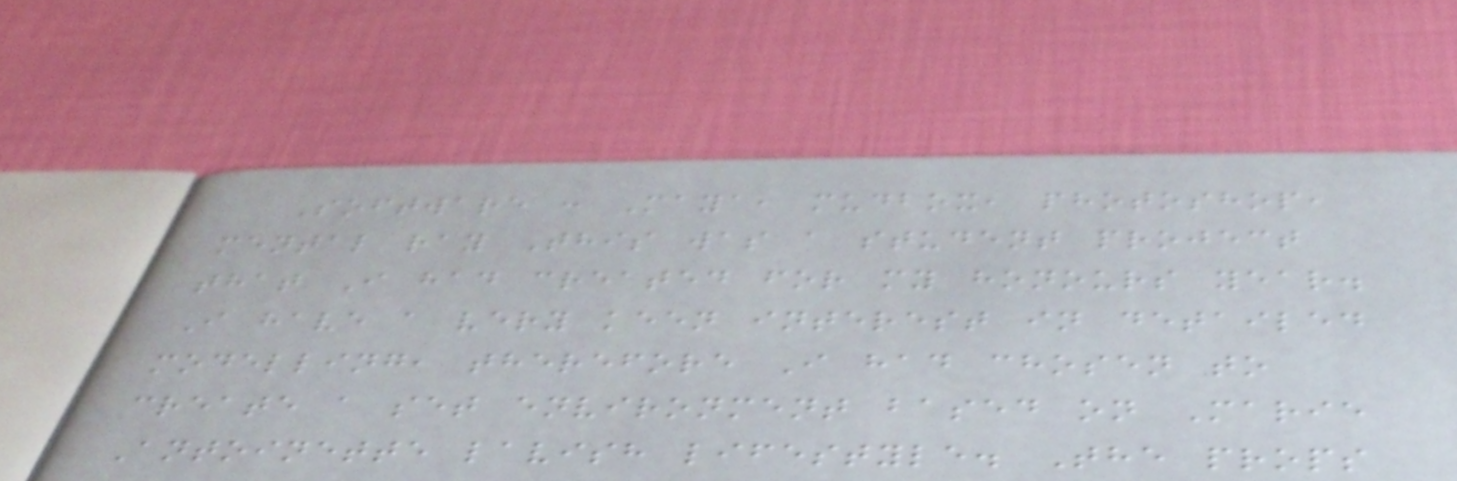Software : Maya, mudbox, photoshop,
mental ray This was a student project
that I had created for my honours year.
I have a very keen interest in detailed
modelling, therefore I had chosen to
create a set environment based on Marie
Antoinette lavish lifestyle. The props
